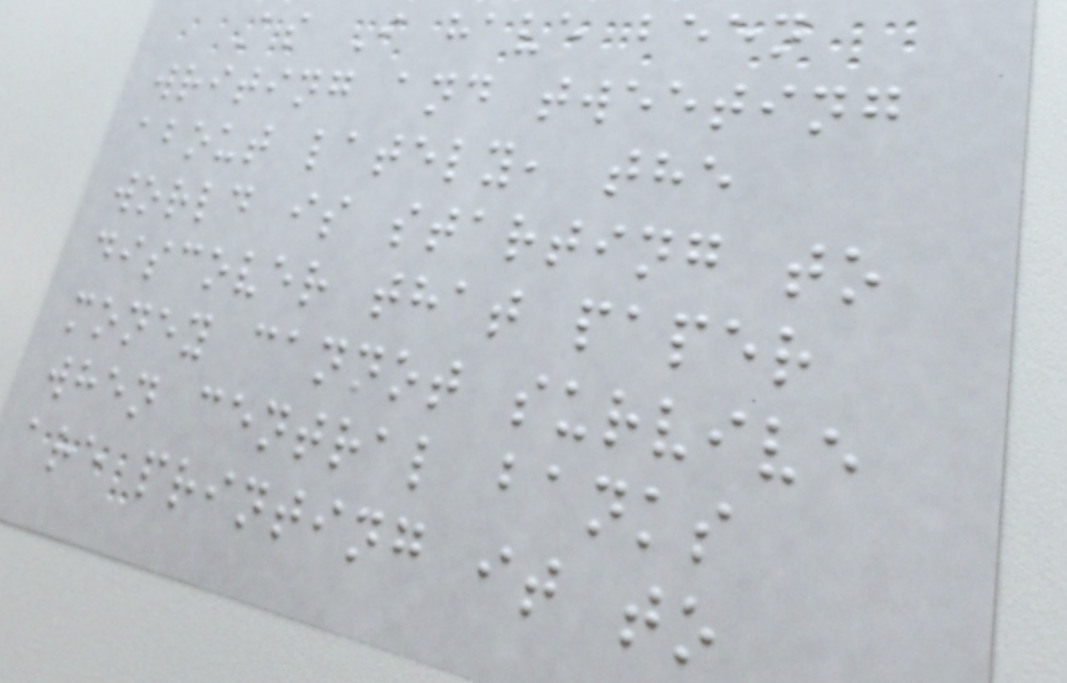As I have been
writing and tweeting
about lately, the
world is starting to
discover that paper
money cannot survive
when central banks
are printing it to
